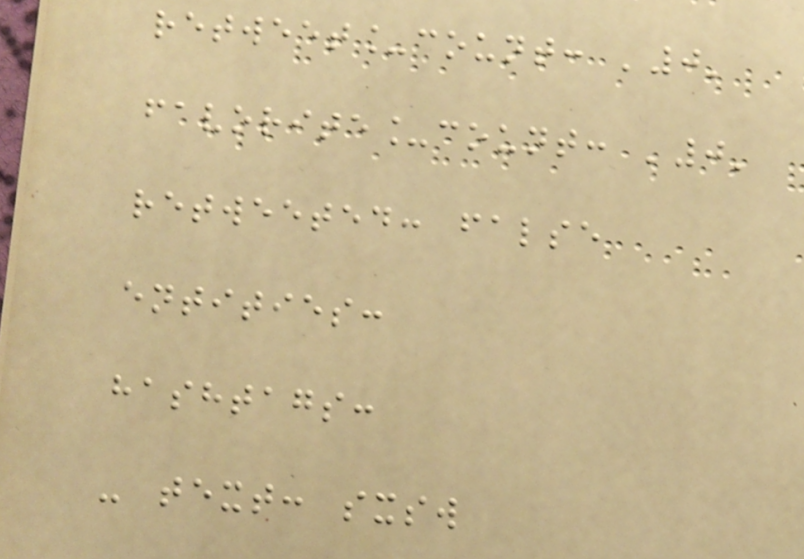retweet_count: '0'
favorite_count: '0'
retweeted: false
entities:
hashtags:
- text: sxsw
